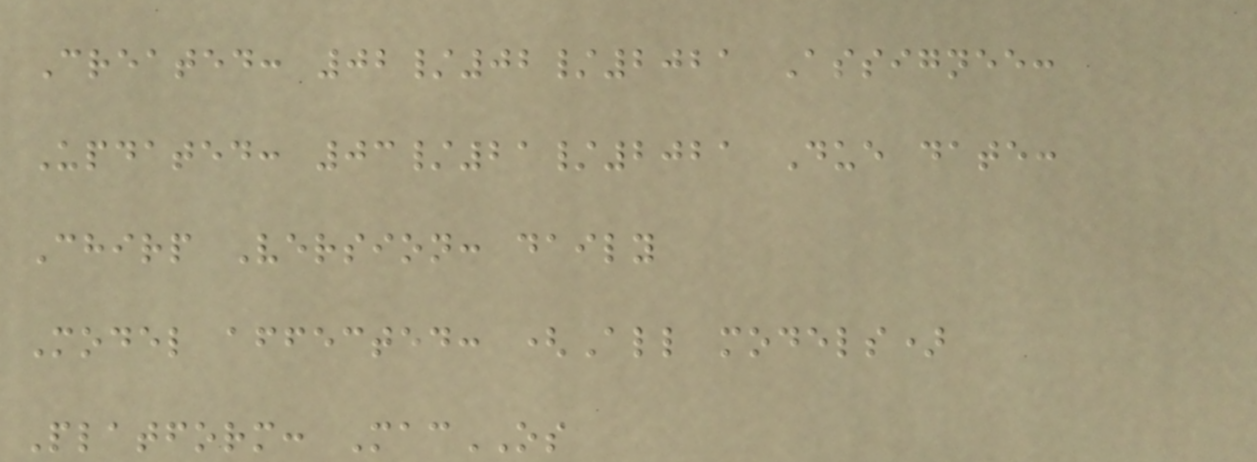Created: 02/02/2021 Assignee:
Updated: 03/21/2021 Due date:
Chirp Version: daily
Model affected: (All models)
Platform: MacOS
